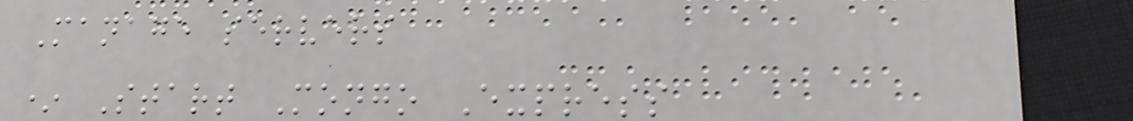Manage servers
* Start Mongo Express
